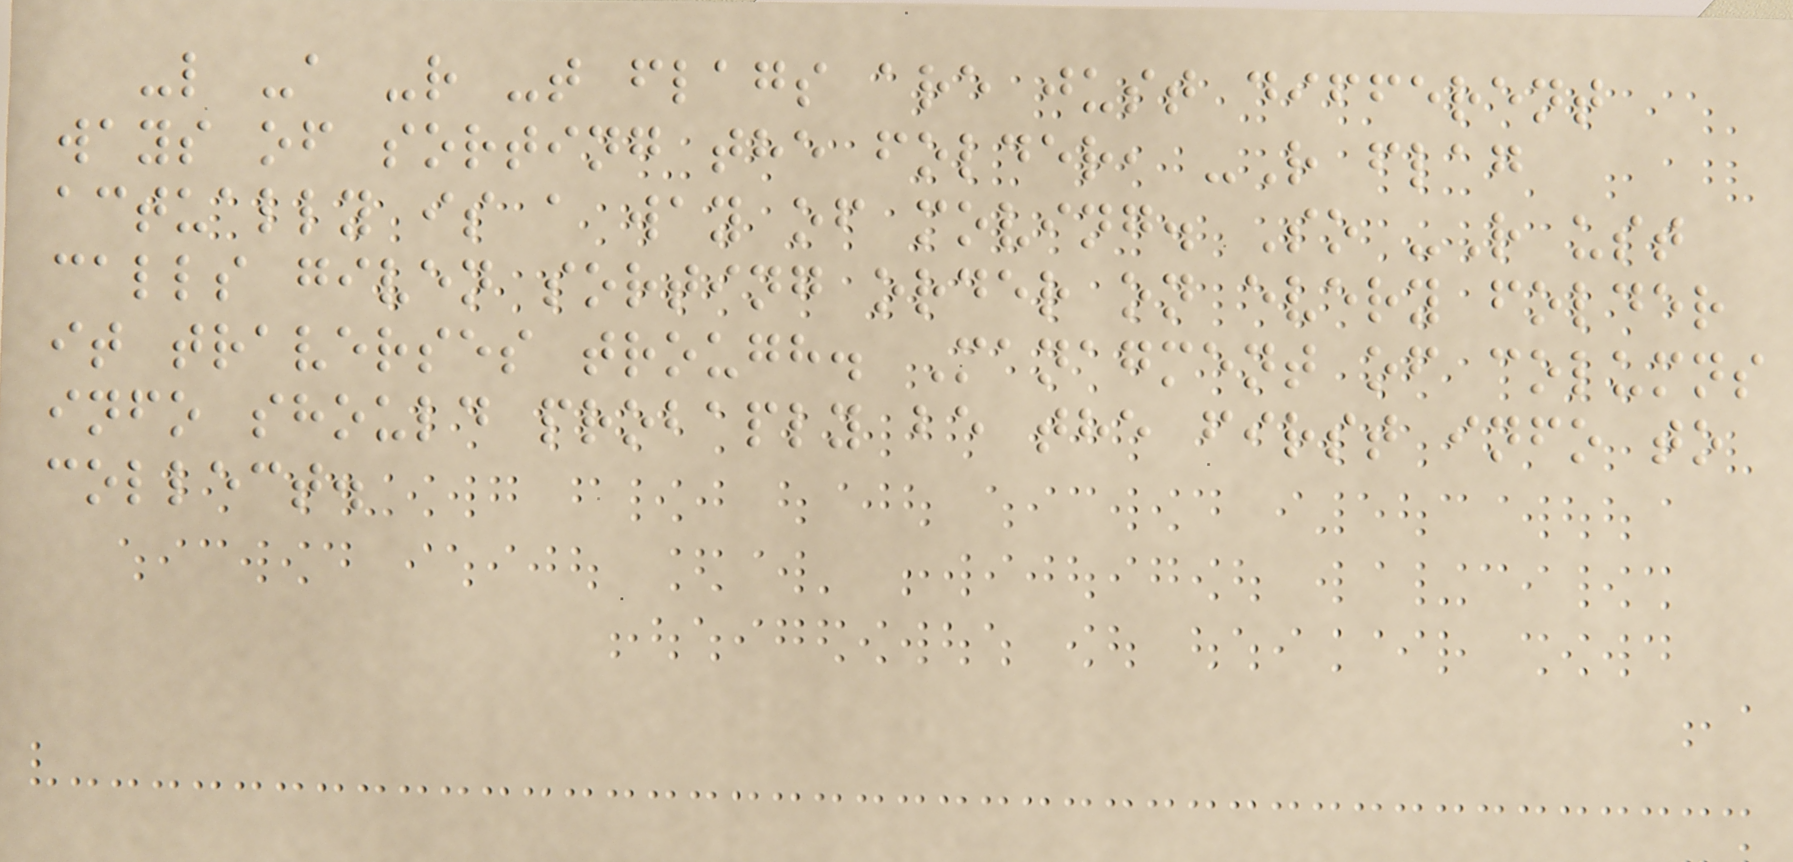-l -a -r -t flags are just different
ways of sorting the folder, -R flag
actually is a way of moving. So -R ust
calls given sorting order on every folder
it traverses trough. Managment of columns
info should probaply be the first info to
collect.
